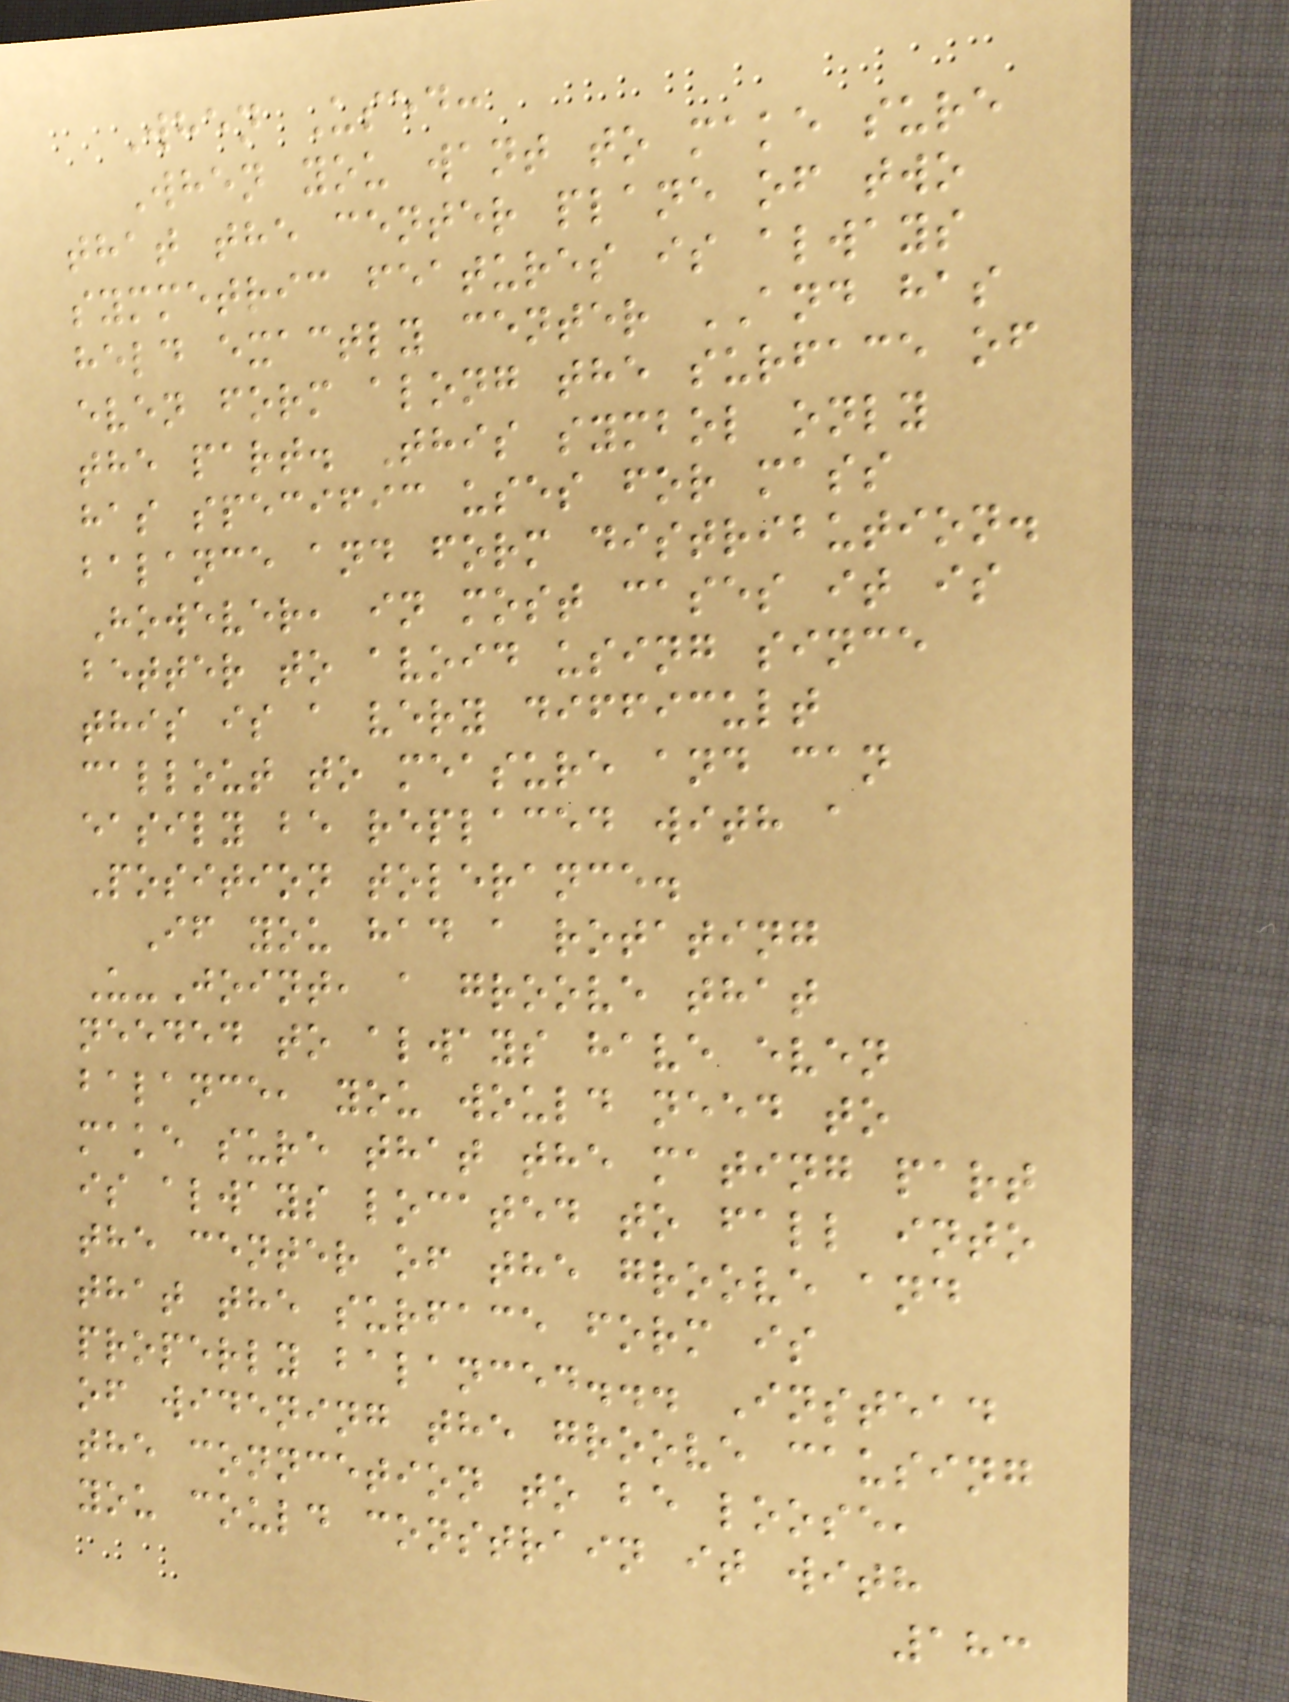When Used:
When you want to make sure
that the center plane of two
symmetric features is always
held exactly center AND has
even form along the surface of
the part. This symbol only
has specific uses for mass
balance and form distribution.
However, in most cases it is
better to avoid using since
this is a very difficult
callout to measure and can
easily be replaced with a
Position tolerance.
If you had a rotating
U-Joint, a groove that
needed to always have even
balance, you would need to
make sure that the mating part
is always located to fall into
the center of the groove and
that the surface form is
properly balanced... Instead
of widening the groove causing
the conncetion to be loose,
you could constrain it with
183
